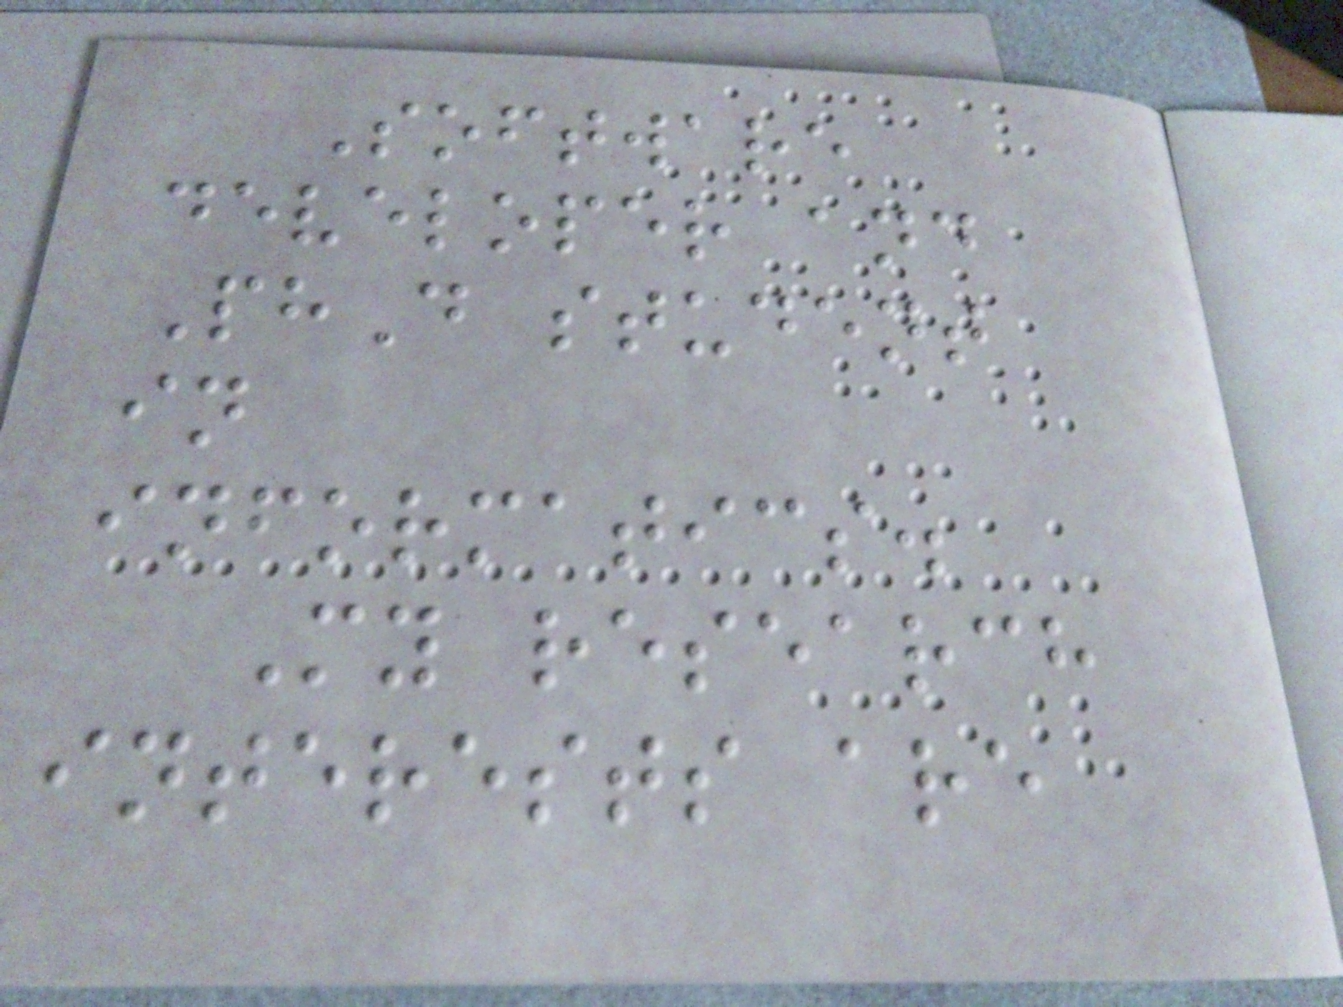Software
developer and
PhD student
in
informatics.
My research
interests are
